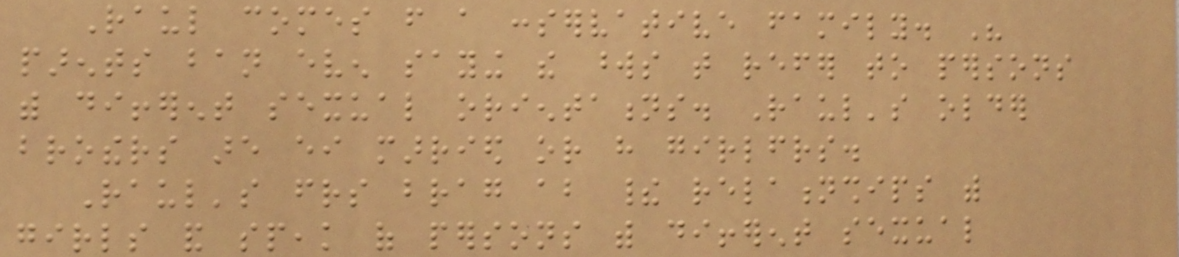Raul comes from a conservative family. His
parents ban even saying the words that refer to persons
with different sexual orientations. Raul's older
brothers are either married or have girlfriends.
Raul's friends brag about their relationships with
girls and speak of persons with different sexual
